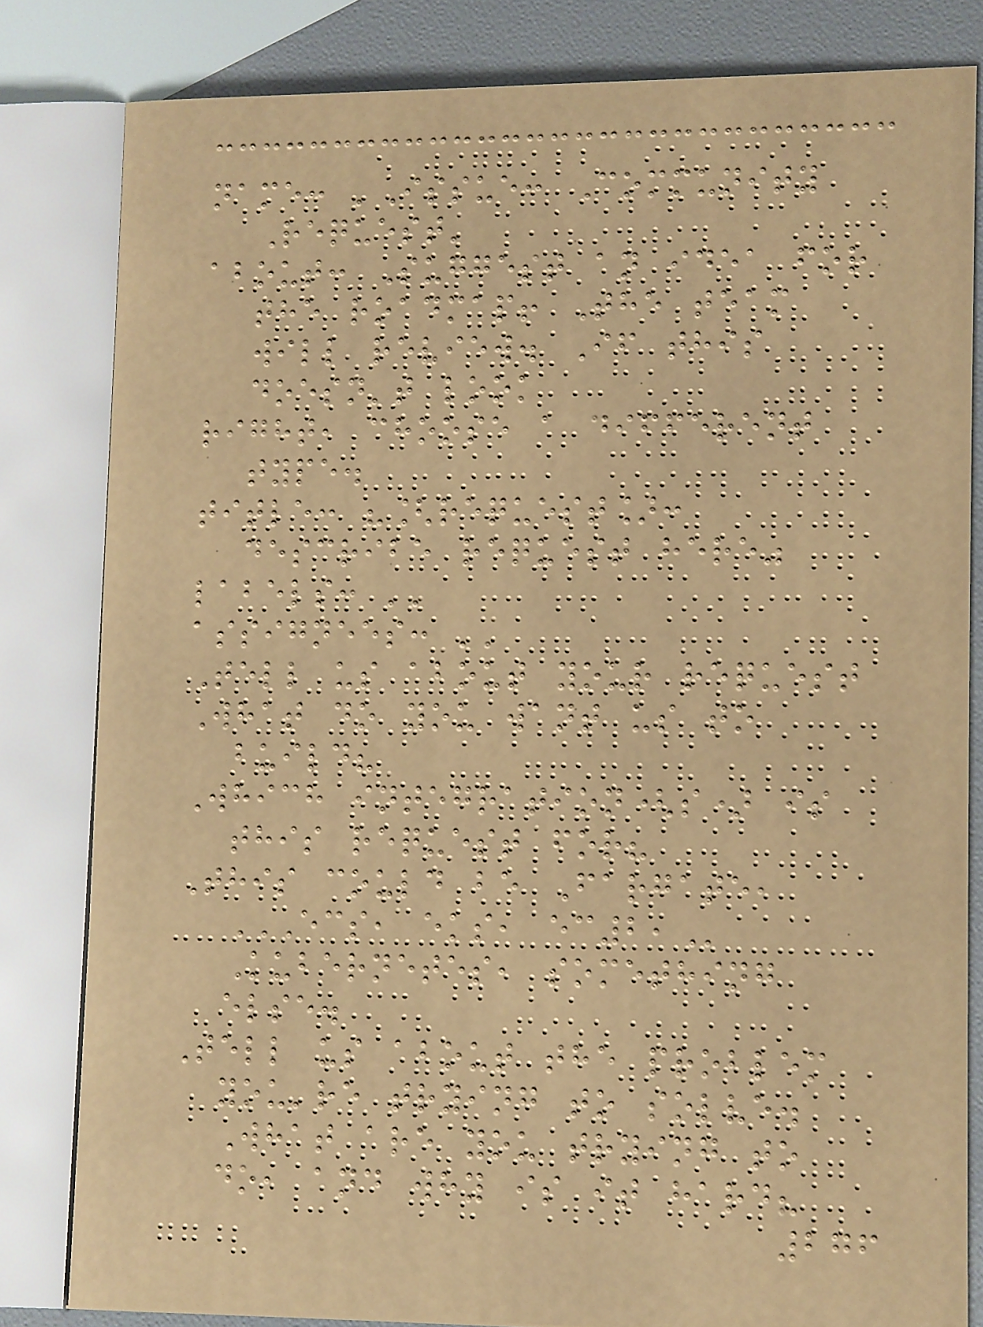name: 'Issue: Community
Request'
about: Suggest an idea for
the roadmap! The team
will review. If this
doesn't look
right, choose a different
type.
title: "[request]:
describe request here"
labels: ''
assignees: ''
Tell us about your request
What do you want us to
build?
Which integration(s) is
this request for?
This could be Fargate,
ECS, EKS, EC2,
Kubernetes, something
else.
Tell us about the problem
you're trying to solve.
What are you trying to
do, and why is it hard?
276
